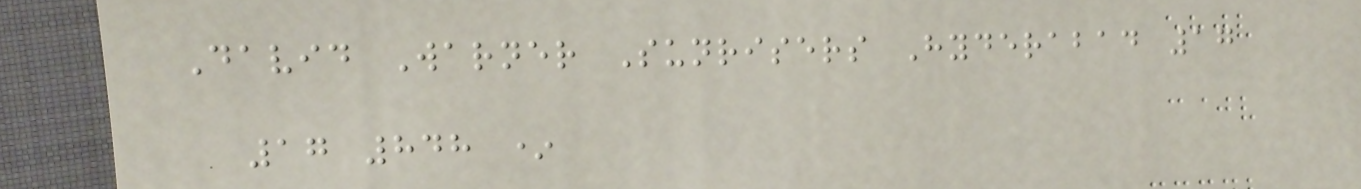David Warner Sunrisers Hyderabad 17
17 848 *
